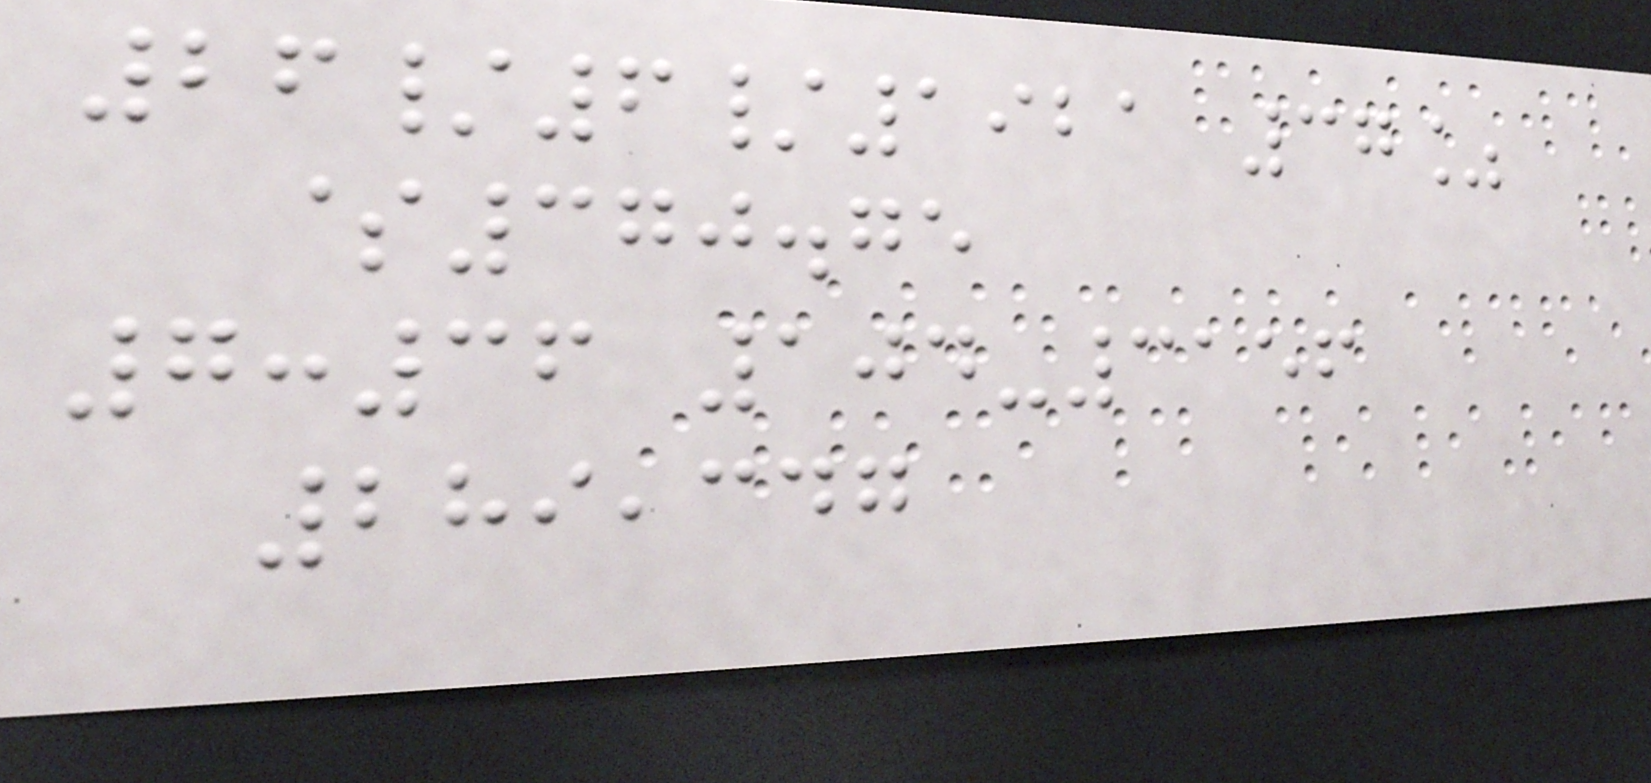26/6/1921 37%
$370.75
7:36 104-3156
289,347
